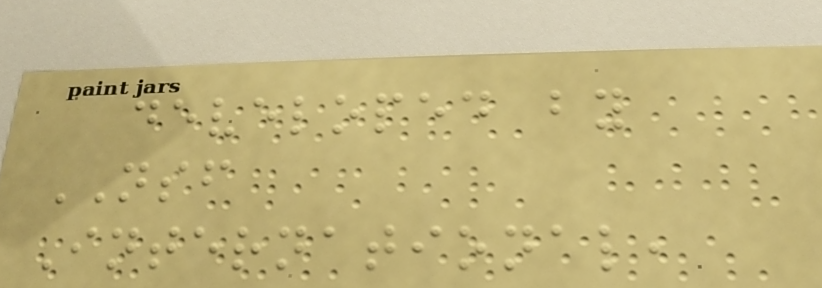developed by
NSF
International,
